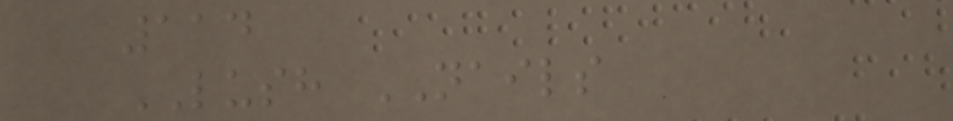114
LUSH NAILS
